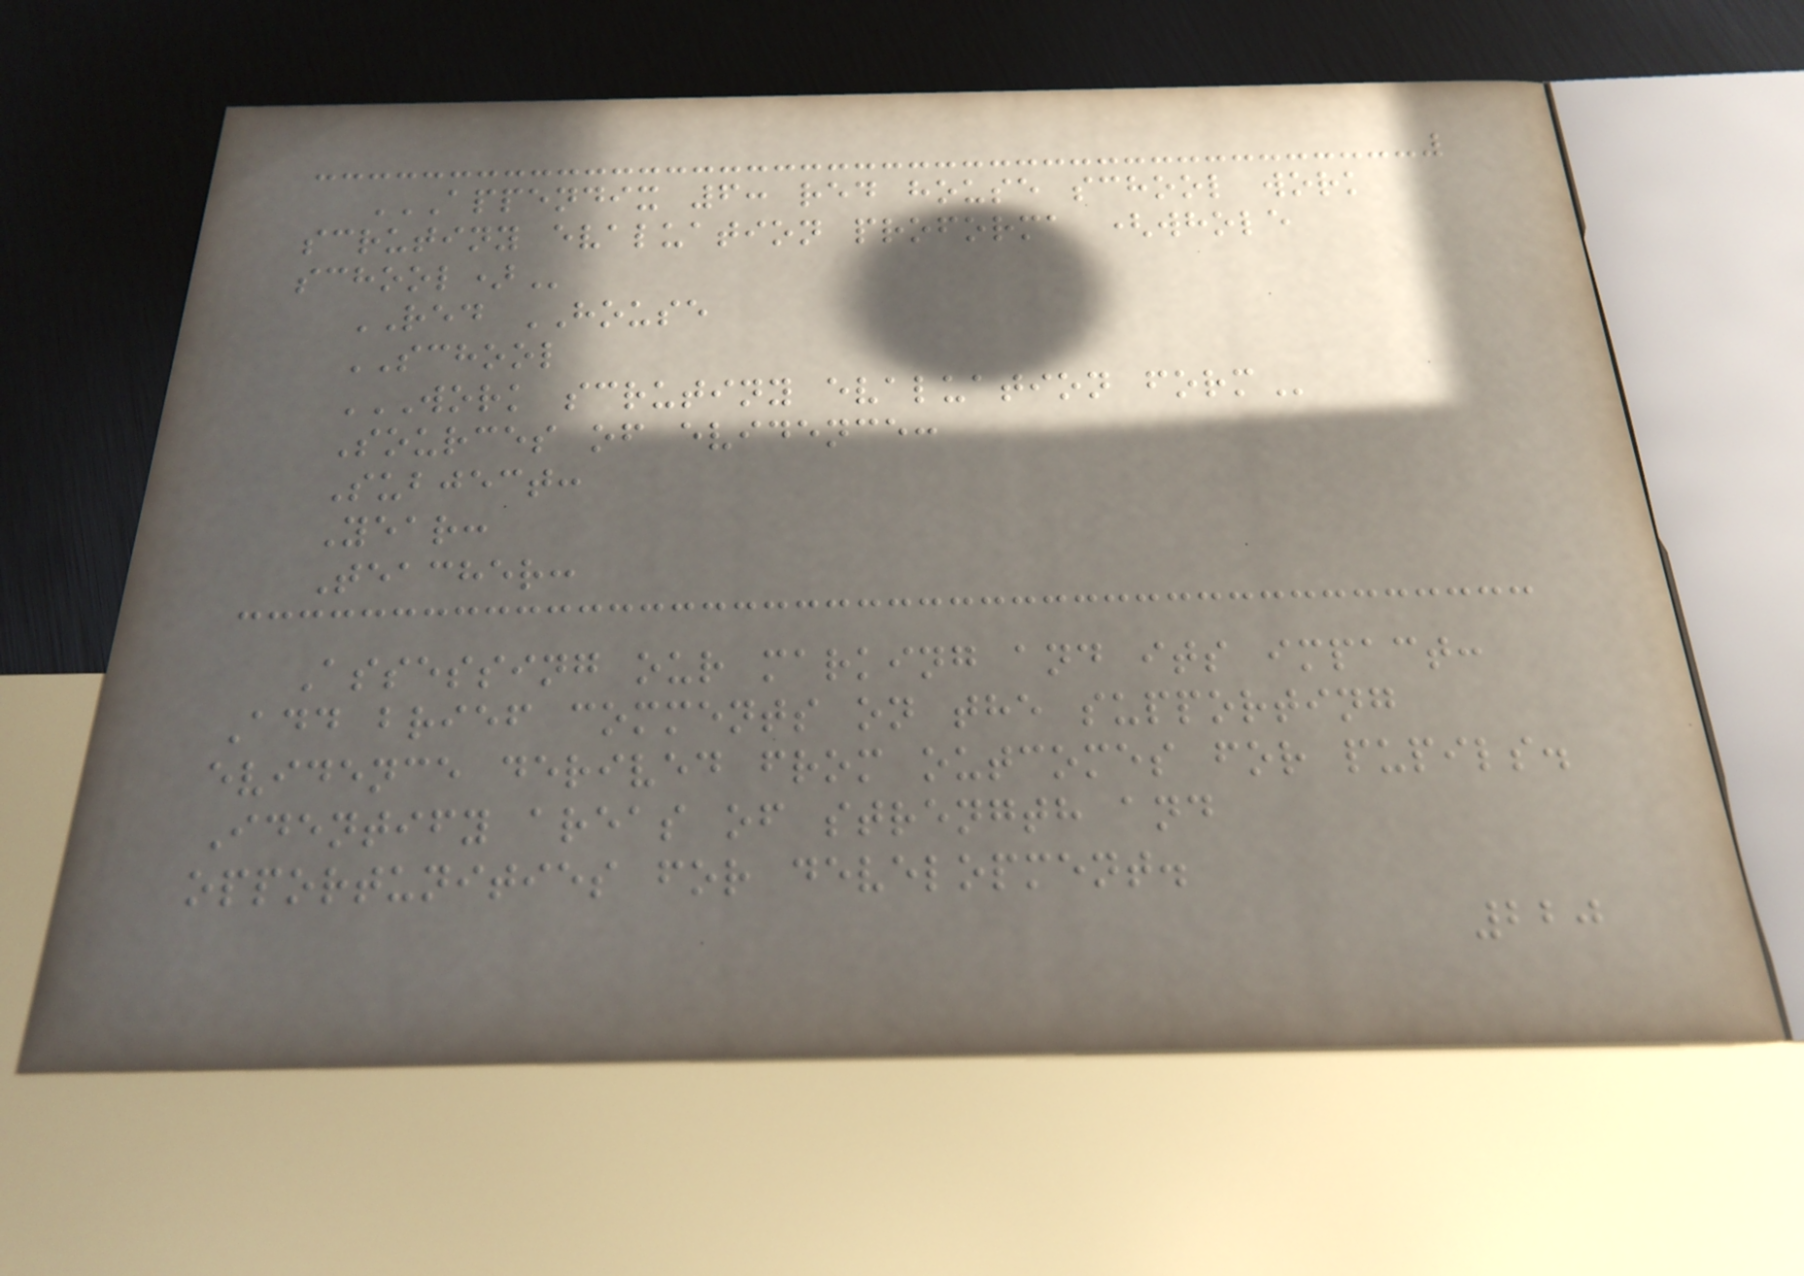APPENDIX 6: RED HOUSE SCHOOL WORK
SCRUTINY EVALUATION PROFORMA (WHOLE
SCHOOL)
RED HOUSE
SCHOOL
WORK SCRUTINY EVALUATION FORM
Sources of evidence:
Subject:
Year:
Teacher:
Assessing our marking and its impact:
Add brief comments on the supporting
evidence derived from outcomes for pupils.
Identify areas of strength and
opportunities for development.
220
